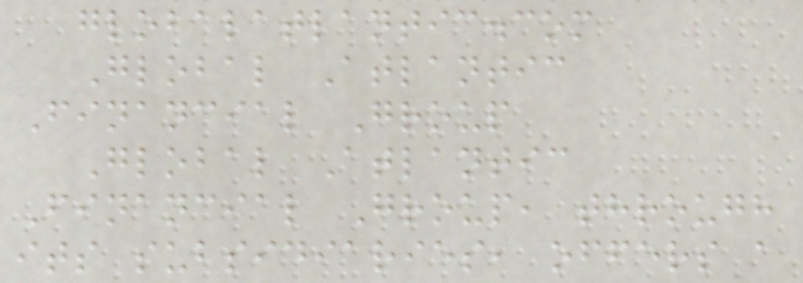globalatlantic.com
Global Atlantic
Financial Group
Global Atlantic
Financial Group, through
its subsidiaries, offers a
